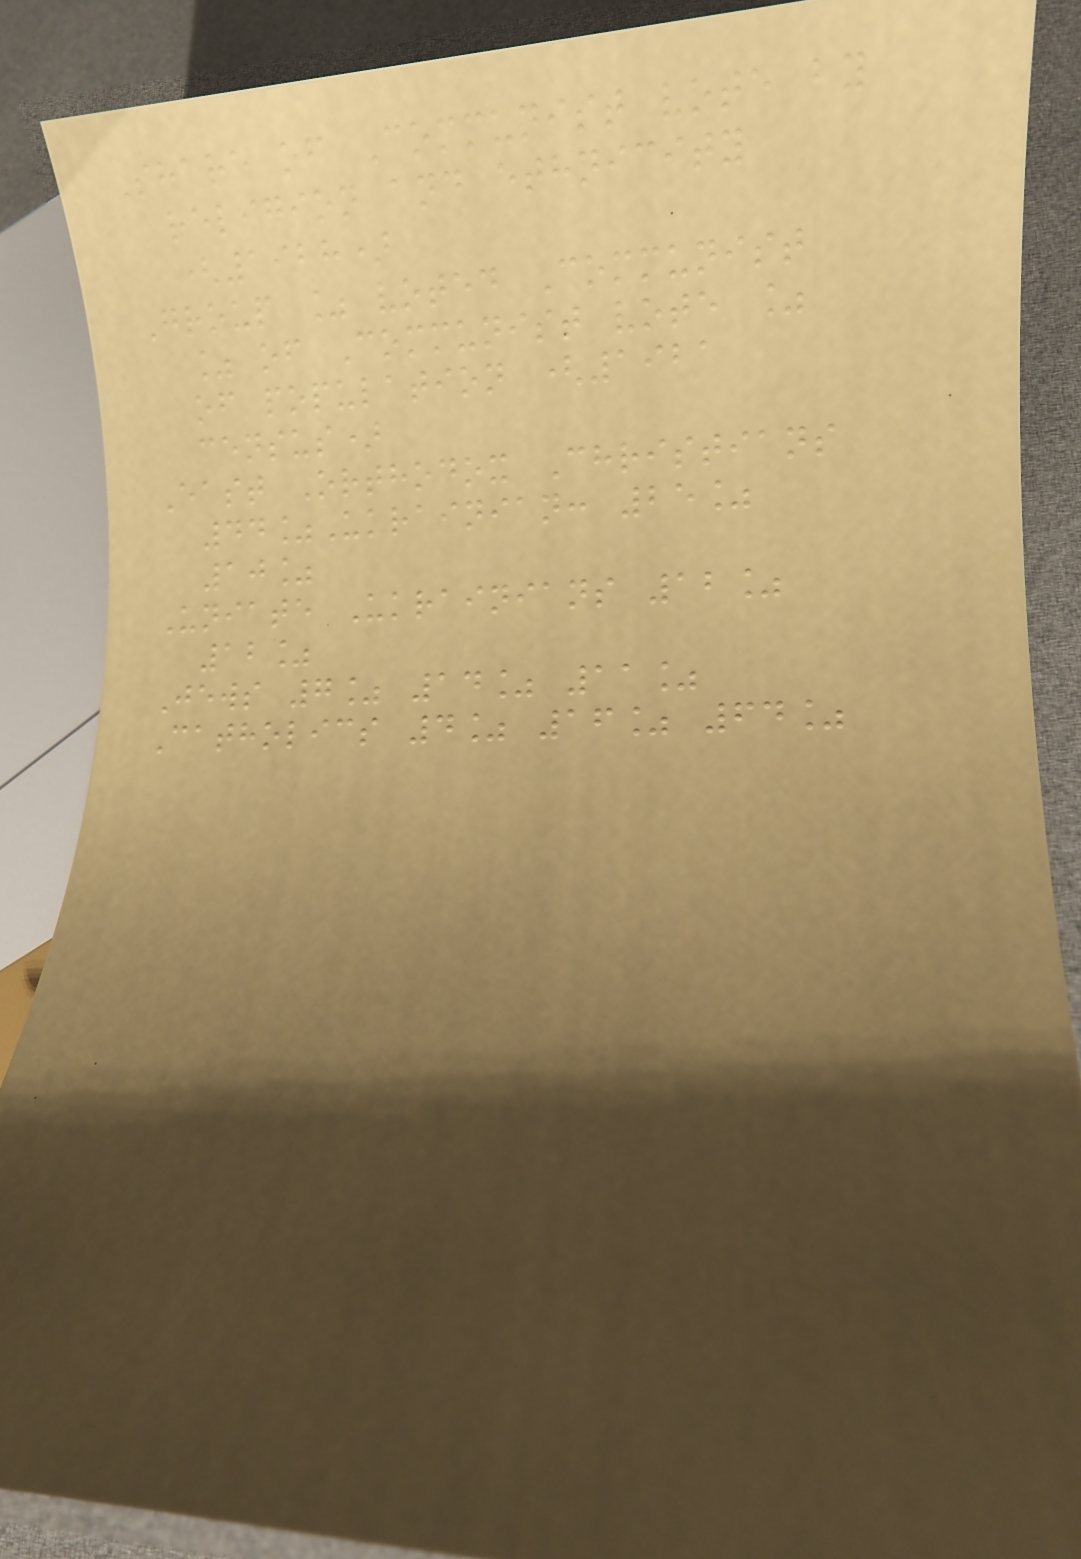Share of Communist vote by
religion and ethnicity
(1928)
Group % voted Communist
% of Communist vote %
of population (1921
census)
East Orthodox Christians
44%Ukrainian: 25%
10%
Uniate Ukrainians 12%
12%
Jews 7% 14% 11%
Catholics 4% 16% 64%
